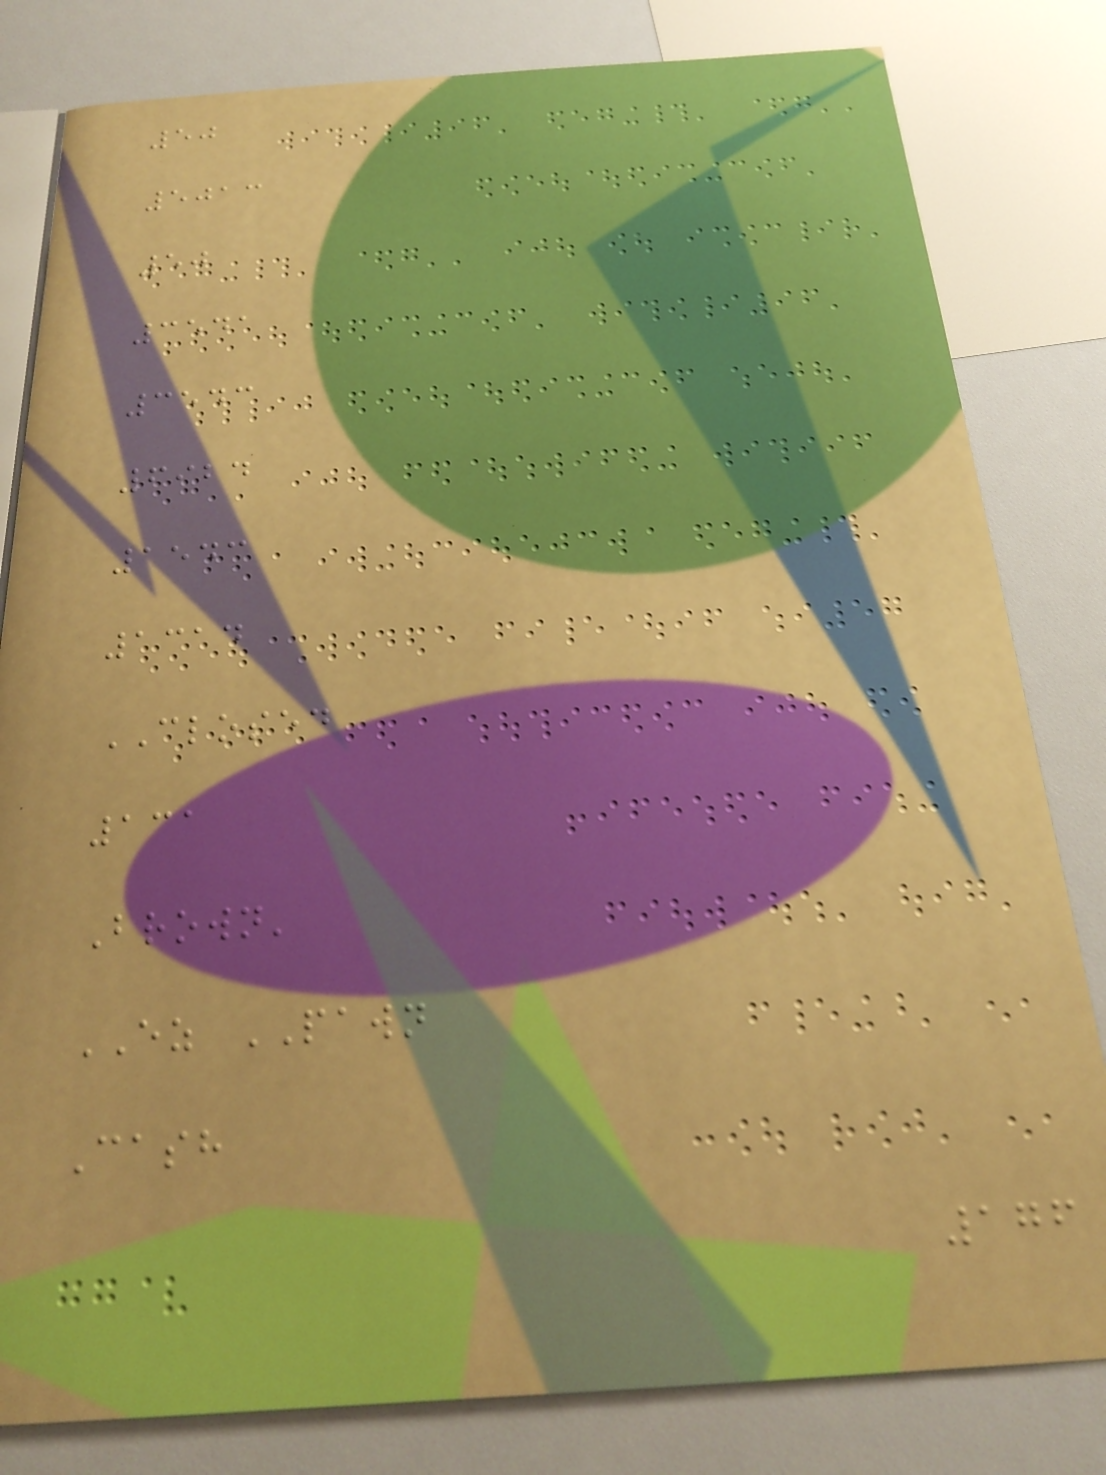50
5013
50
3541
3543
6924
1543
1314
CLOSED
131
Brown'
EZ PAWN
Cash
176
